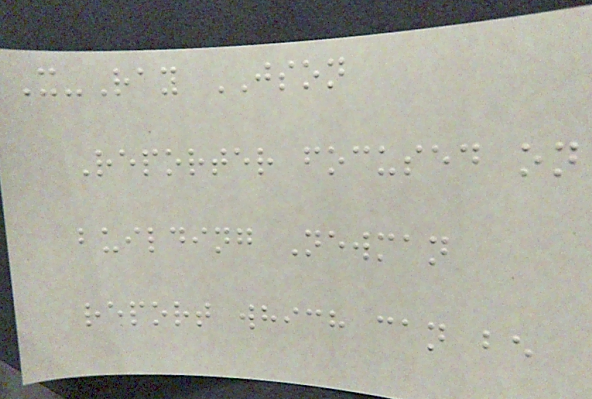X-Ray JSON
Reporter focused on
building Newman
report which can be
